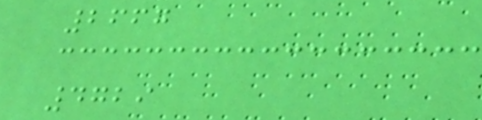2667
4729
